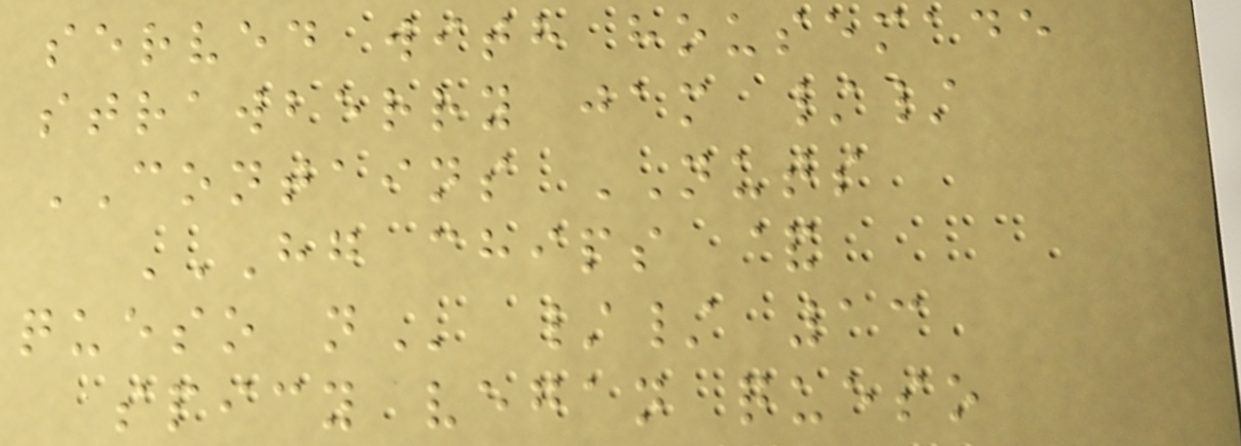served with housemade
strawberry jam //
CONTAINS NUTS
HG CHIPS &
QUESO N // 13
spicy vegan queso
